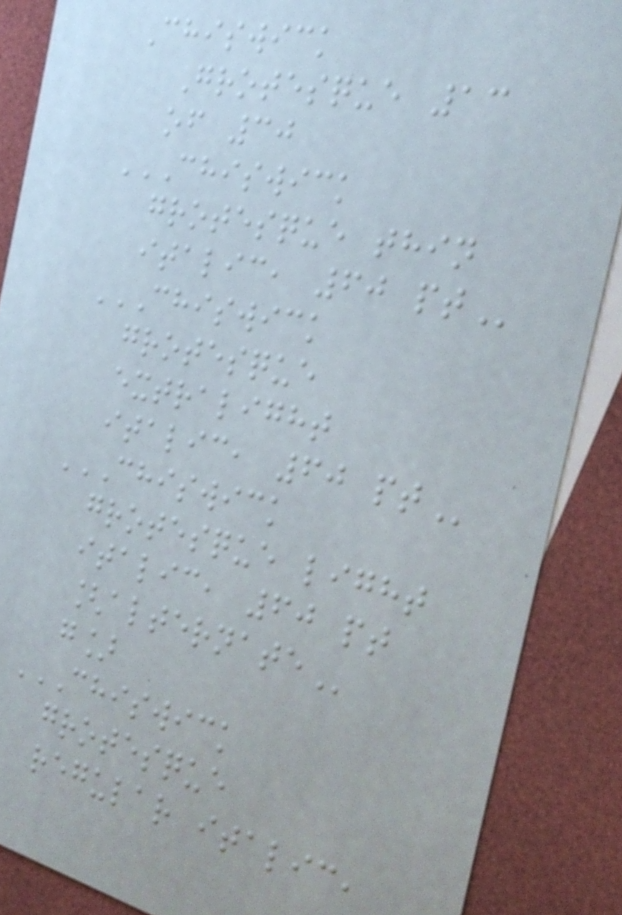Chiswick
Grotesque 13
of 30
CHISWICK
GROTESQUE THIN
ITALIC, 60 PT
CHISWICK
GROTESQUE
EXTRALIGHT
ITALIC, 60 PT
CHISWICK
GROTESQUE LIGHT
ITALIC, 60 PT
[ALTERNATE
g]
CHISWICK
GROTESQUE
REGULAR ITALIC,
